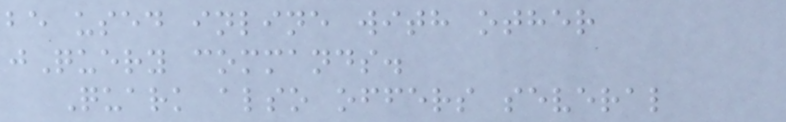be used inline with other
jQuery commands.
Quark also offers several
